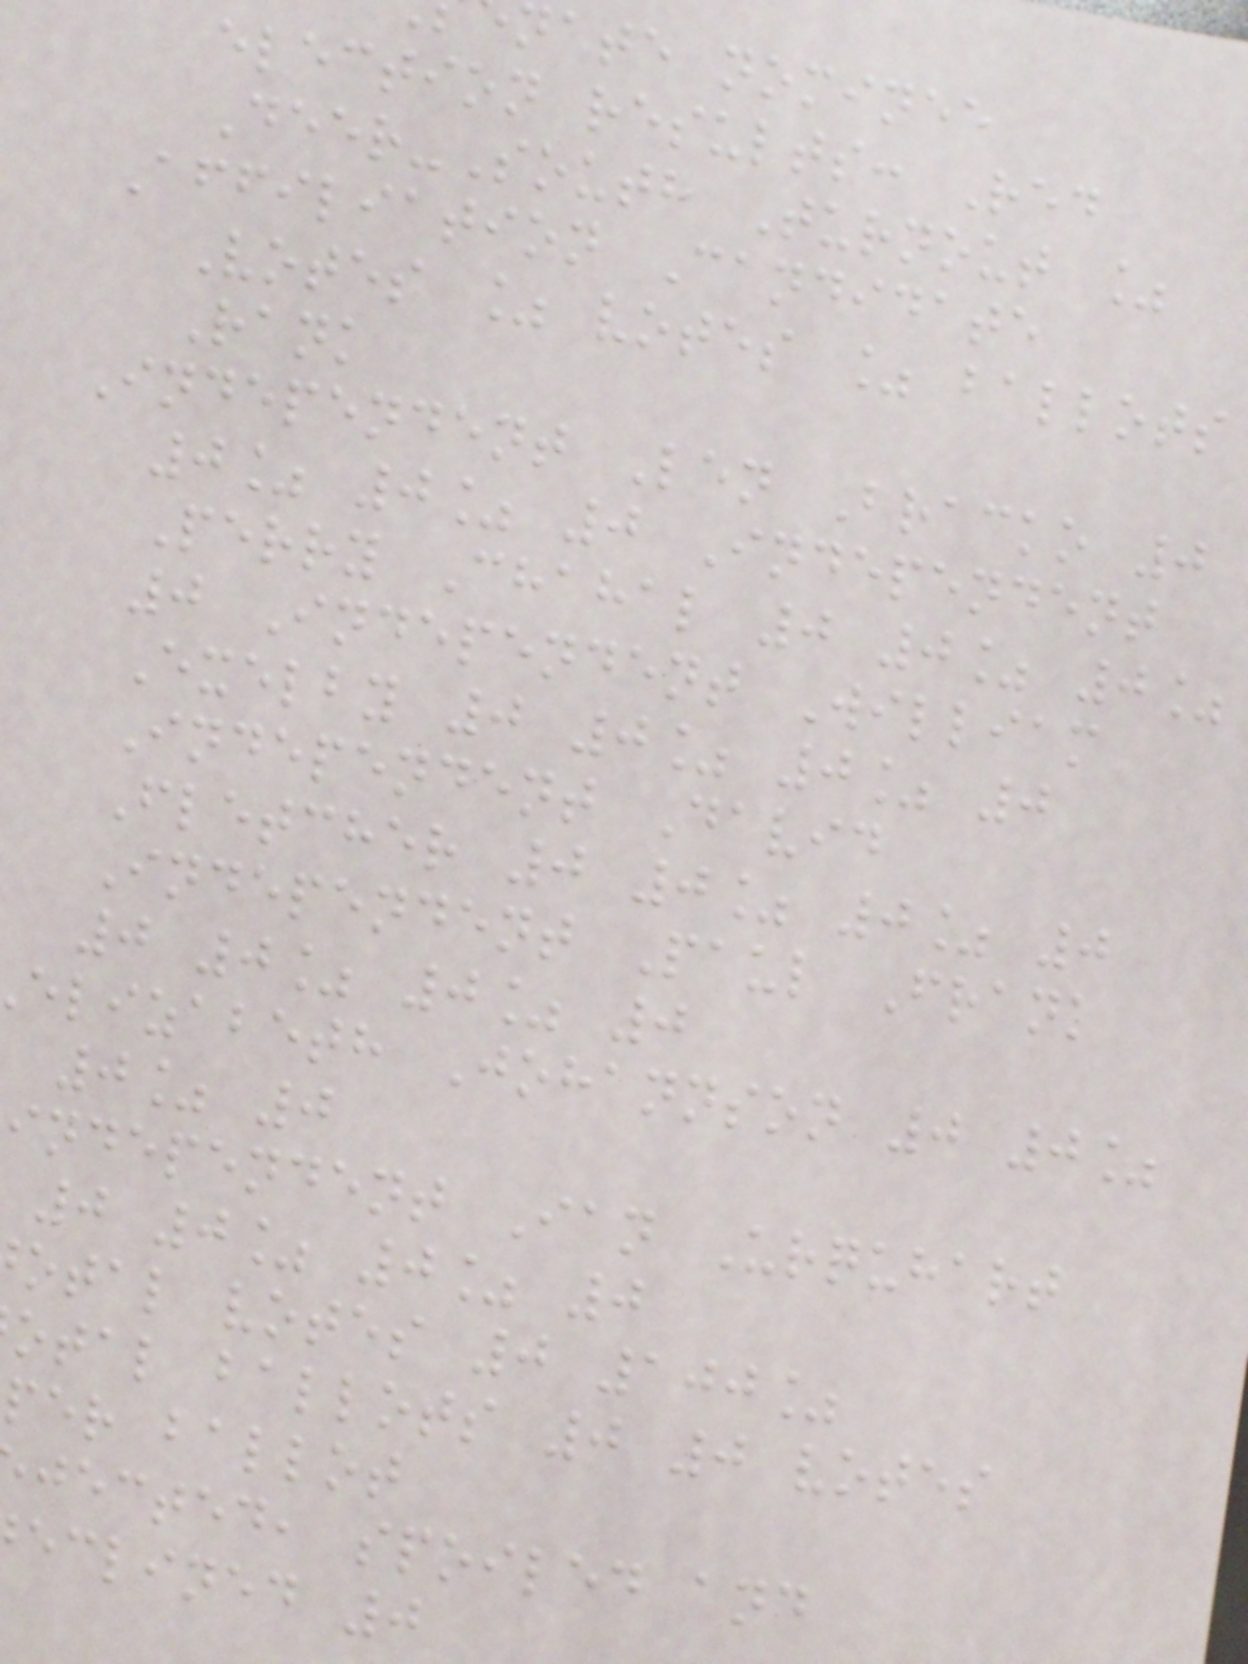nate nominee
election results: Red
Deer-South Turnout %
Affiliation Candidate
Votes % votes % ballots
Rank
Independent Len Bracko 0
0% 0% 0 Independent
Perry Chahal 0 0% 0%
0 Independent William
Exelby 0 0% 0% 0
Independent David
Fletcher 0 0% 0% 0
Independent Paul Frank
0 0% 0% 0
elizabeth Johannson 0 0%
0% 0
independent Ian Urquhart
0 0% 0% 0
otal votes 0 100%
otal ballots 0 0 votes
per ballot
jected, spoiled and
eclined 0
